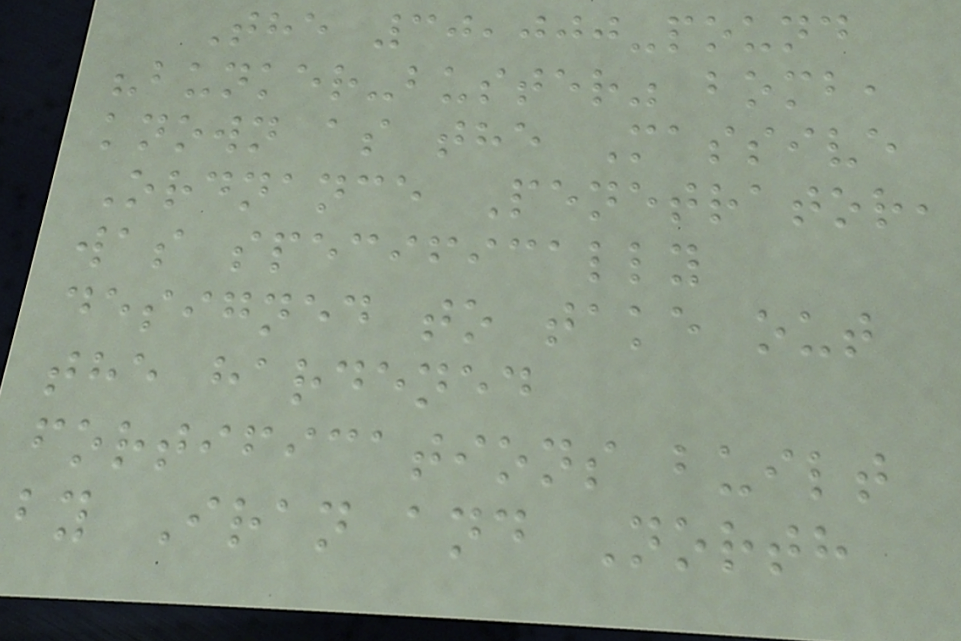The 30,000-pound
"bunker-buster" bomb,
known as the Massive
Ordnance Penetrator,
was specifically
designed to take out
the hardened
fortifications built
by Iran and North
